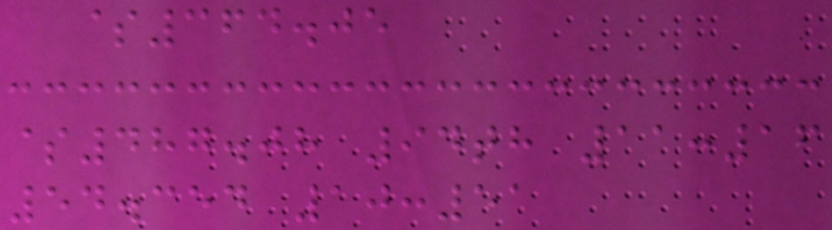$364.05
$487.08 94th 11:16
54.354 10:51
